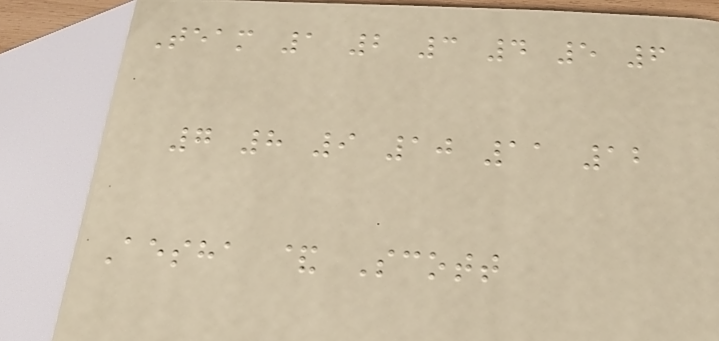Team 1 2 3 4 5 6
7 8 9 10 11 12
Aesha & Scott
